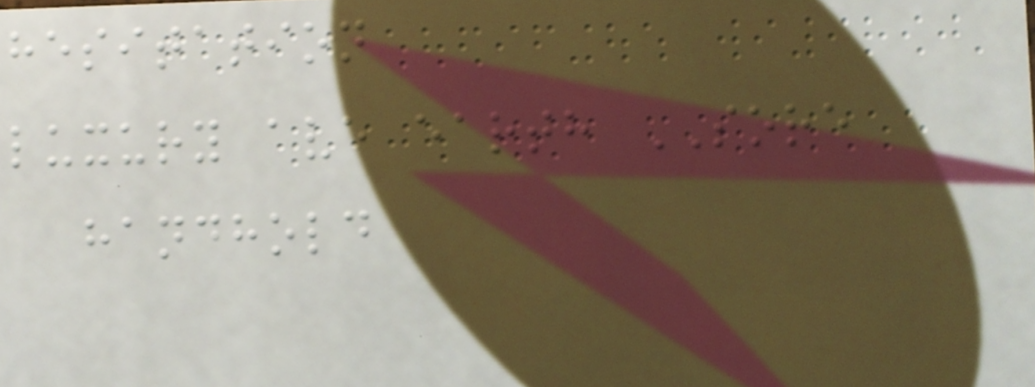hesitation
luxury ave earth SORE
handhold
